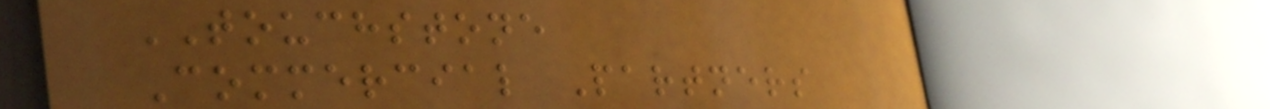TOUCHSTONE
Commercial Partners
